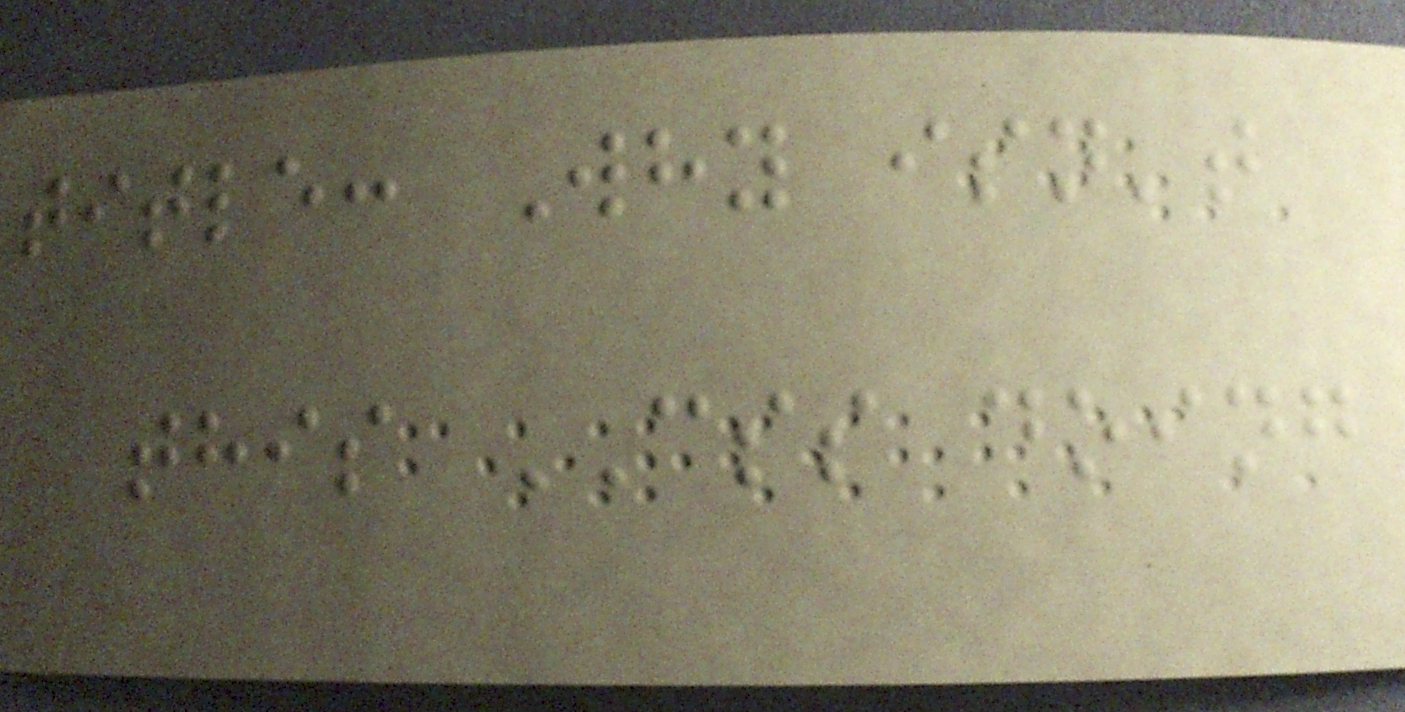title: Why isn't
this CSS doing
